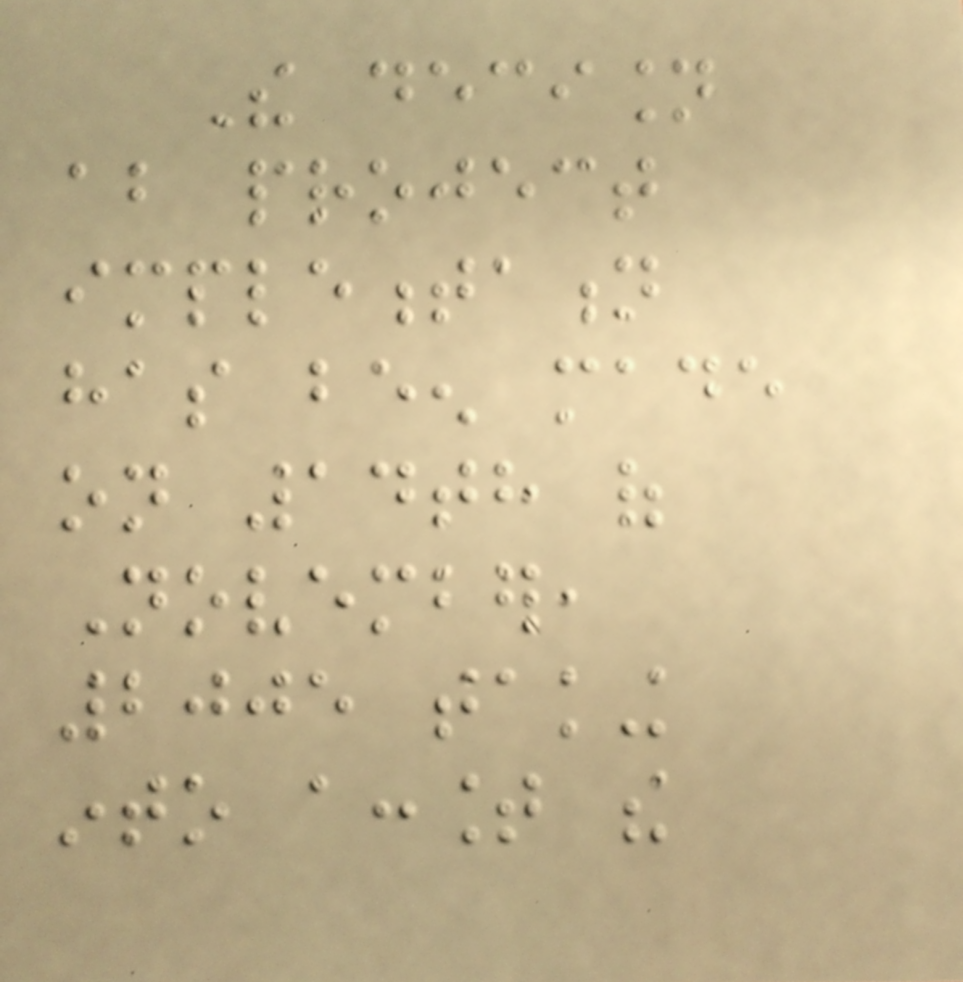The decision
about project
implementation
has been made
on 14th of
November,
2005 taking
into account the
